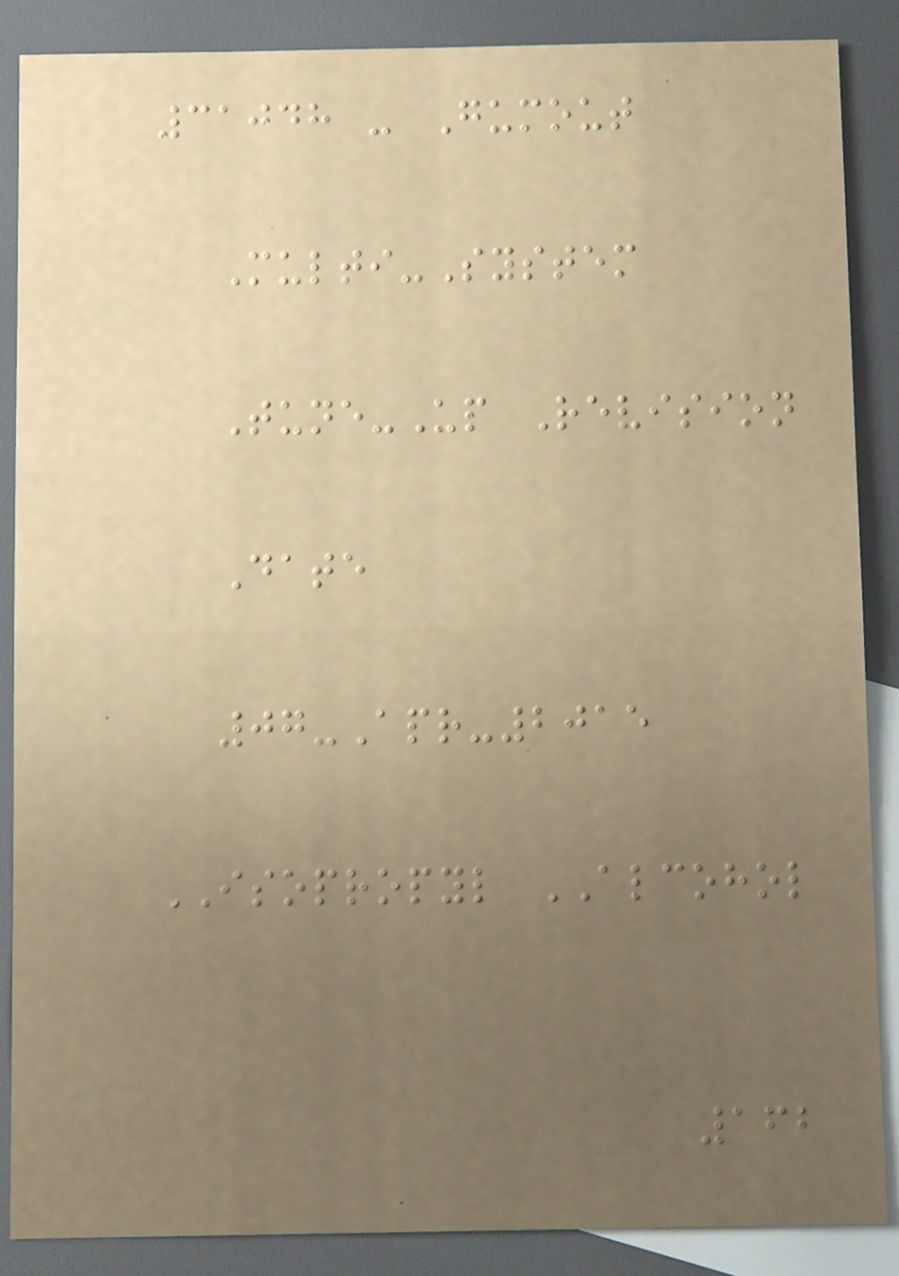31048 - Gumout
Multi-System
Tune-Up Revision
Date
07-Apr-2015
ISOPROPYL ALCOHOL
162
